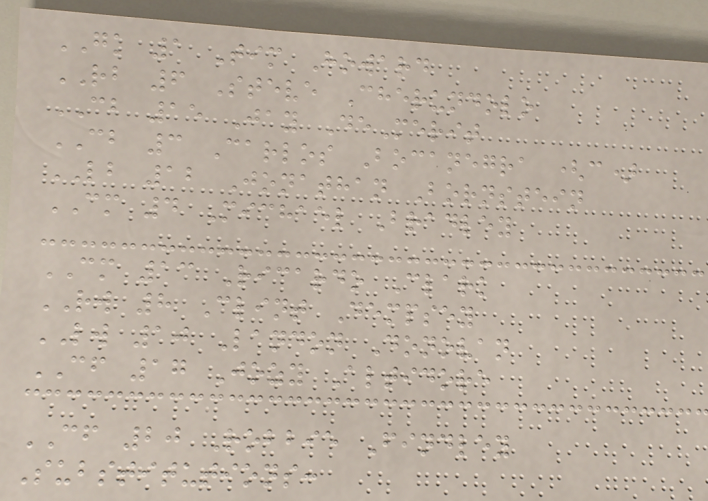GK 1 Tim Howard
RB 6 Steve Cherundolo
CB 15 Jay DeMerit
CB 3 Carlos Bocanegra (c)
LB 12 Jonathan Bornstein
CM 4 Michael Bradley
CM 13 Ricardo Clark
RW 8 Clint Dempsey
LW 10 Landon Donovan
CF 17 Jozy Altidore
CF 20 Robbie Findley
Substitutions:
